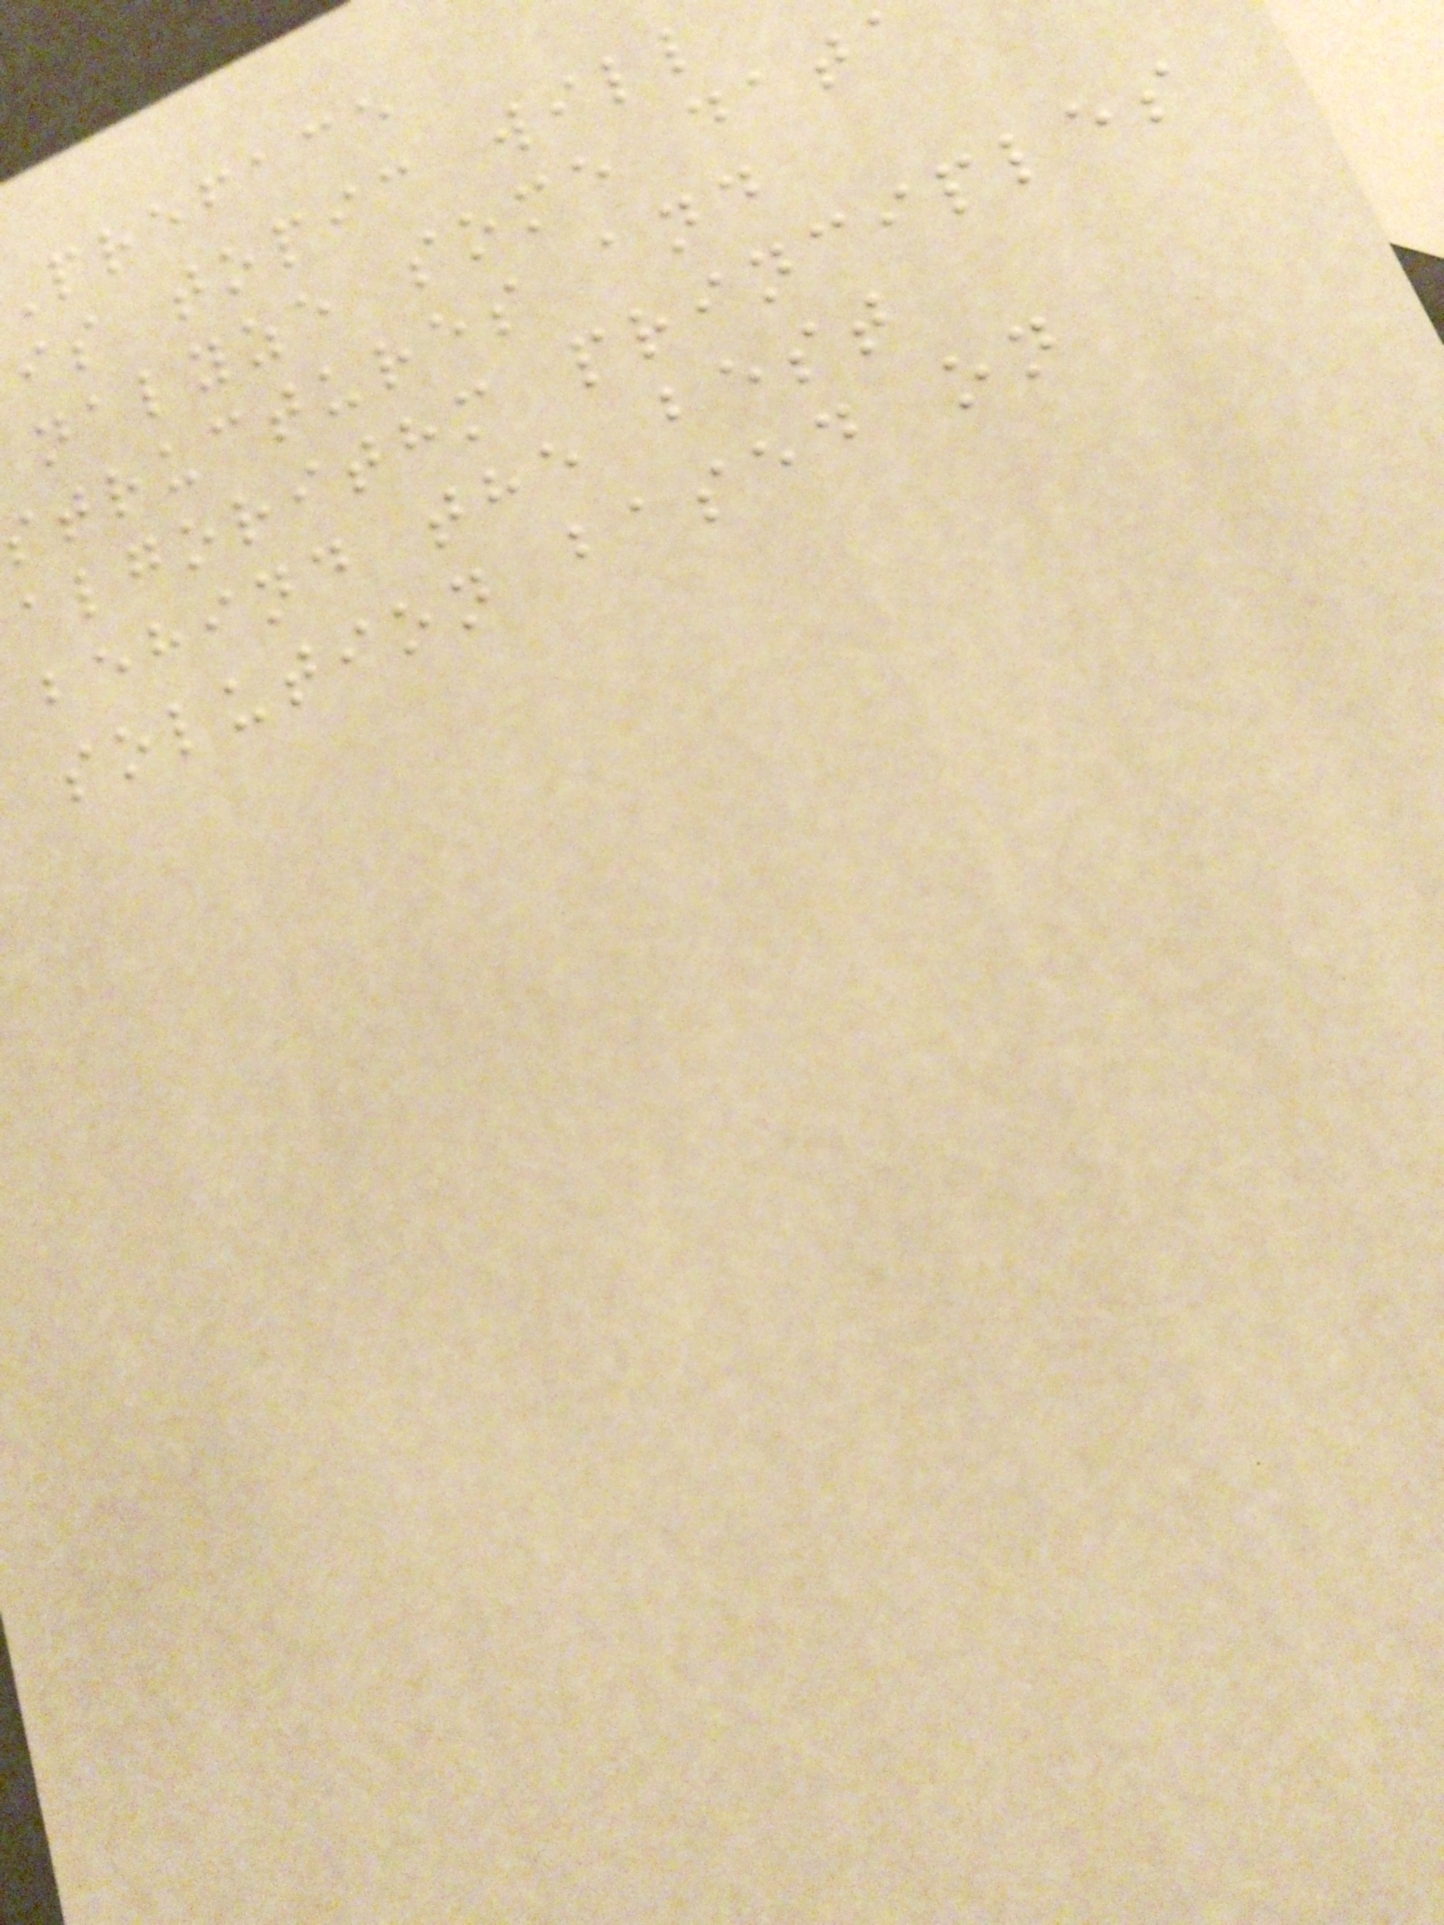preface
is topic will
nalyze some dat
structures and
algorithm principles
behind the best
solution based on
